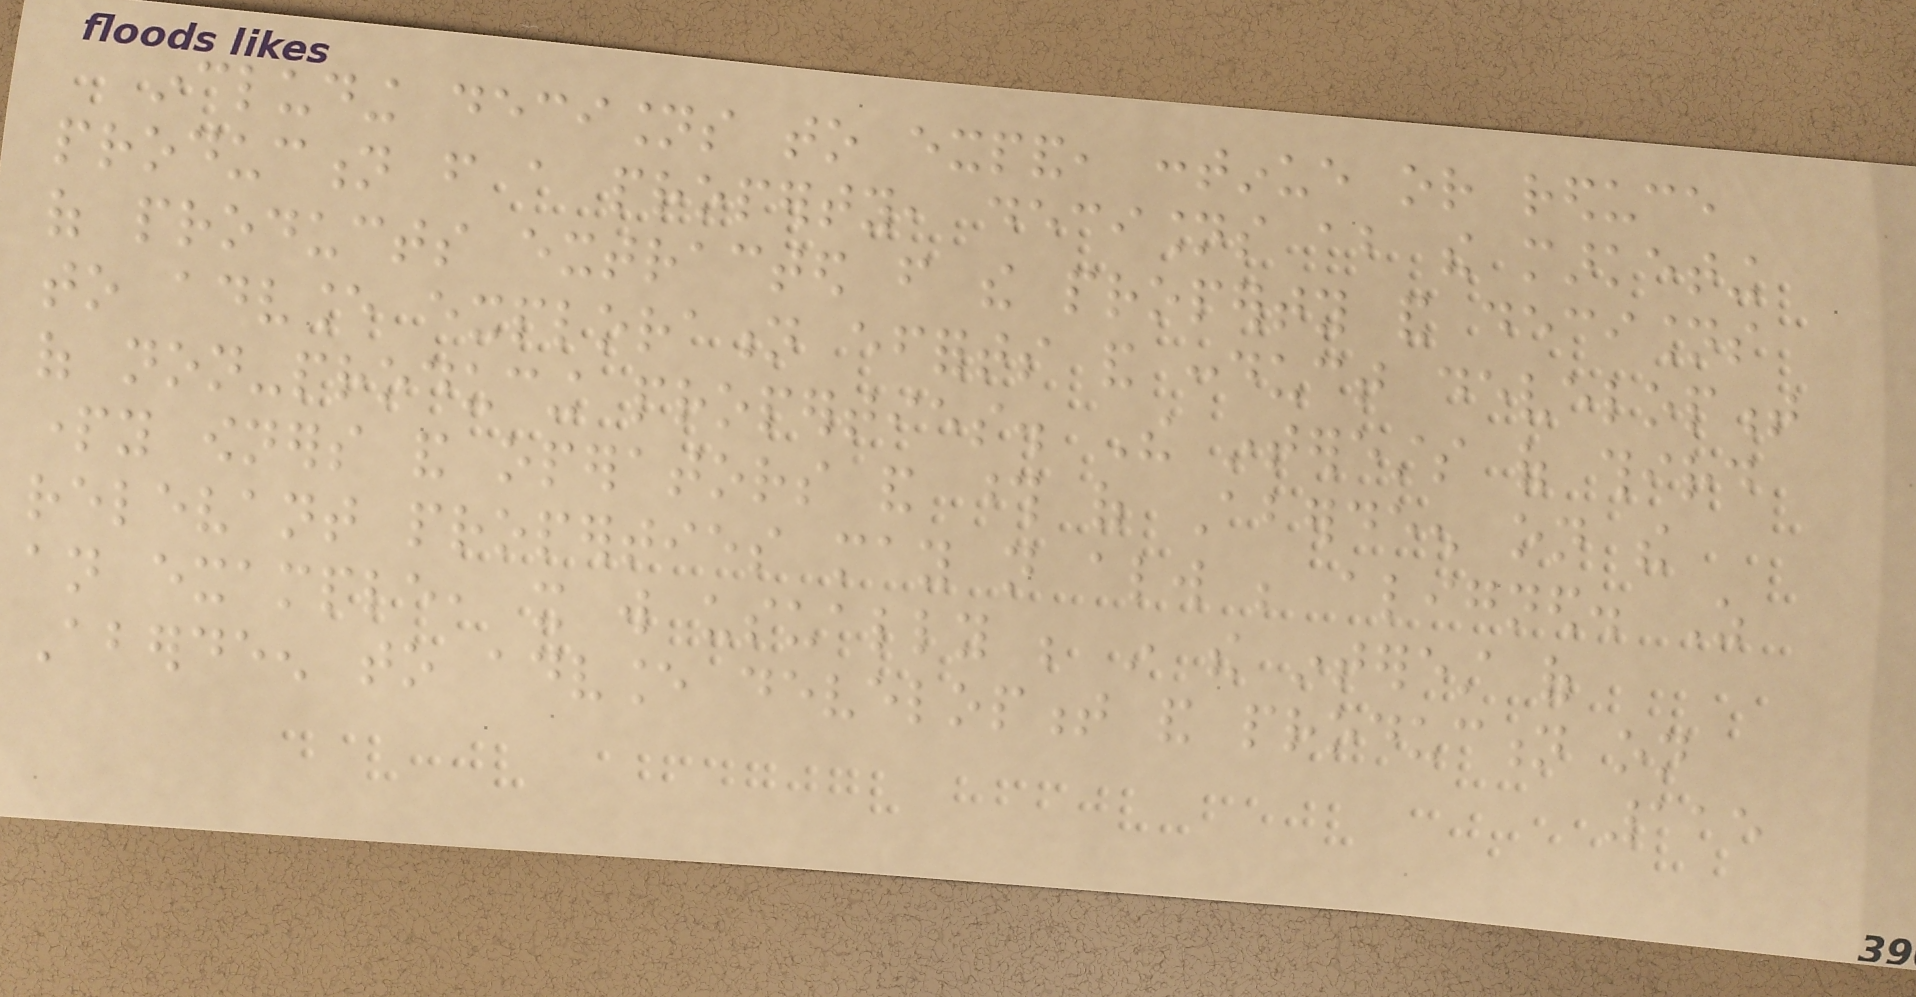including decisions to expand, continue or reduce
production from a property, decisions about the marketing
of products extracted from the property and decisions
to advance exploration efforts and conduct development
of non-producing properties. The interests of third
party owners and operators and those of Aberdeen on the
relevant properties may not always be aligned. As
an example, it will usually be in the interest of
Aberdeen to advance development and production on
115
